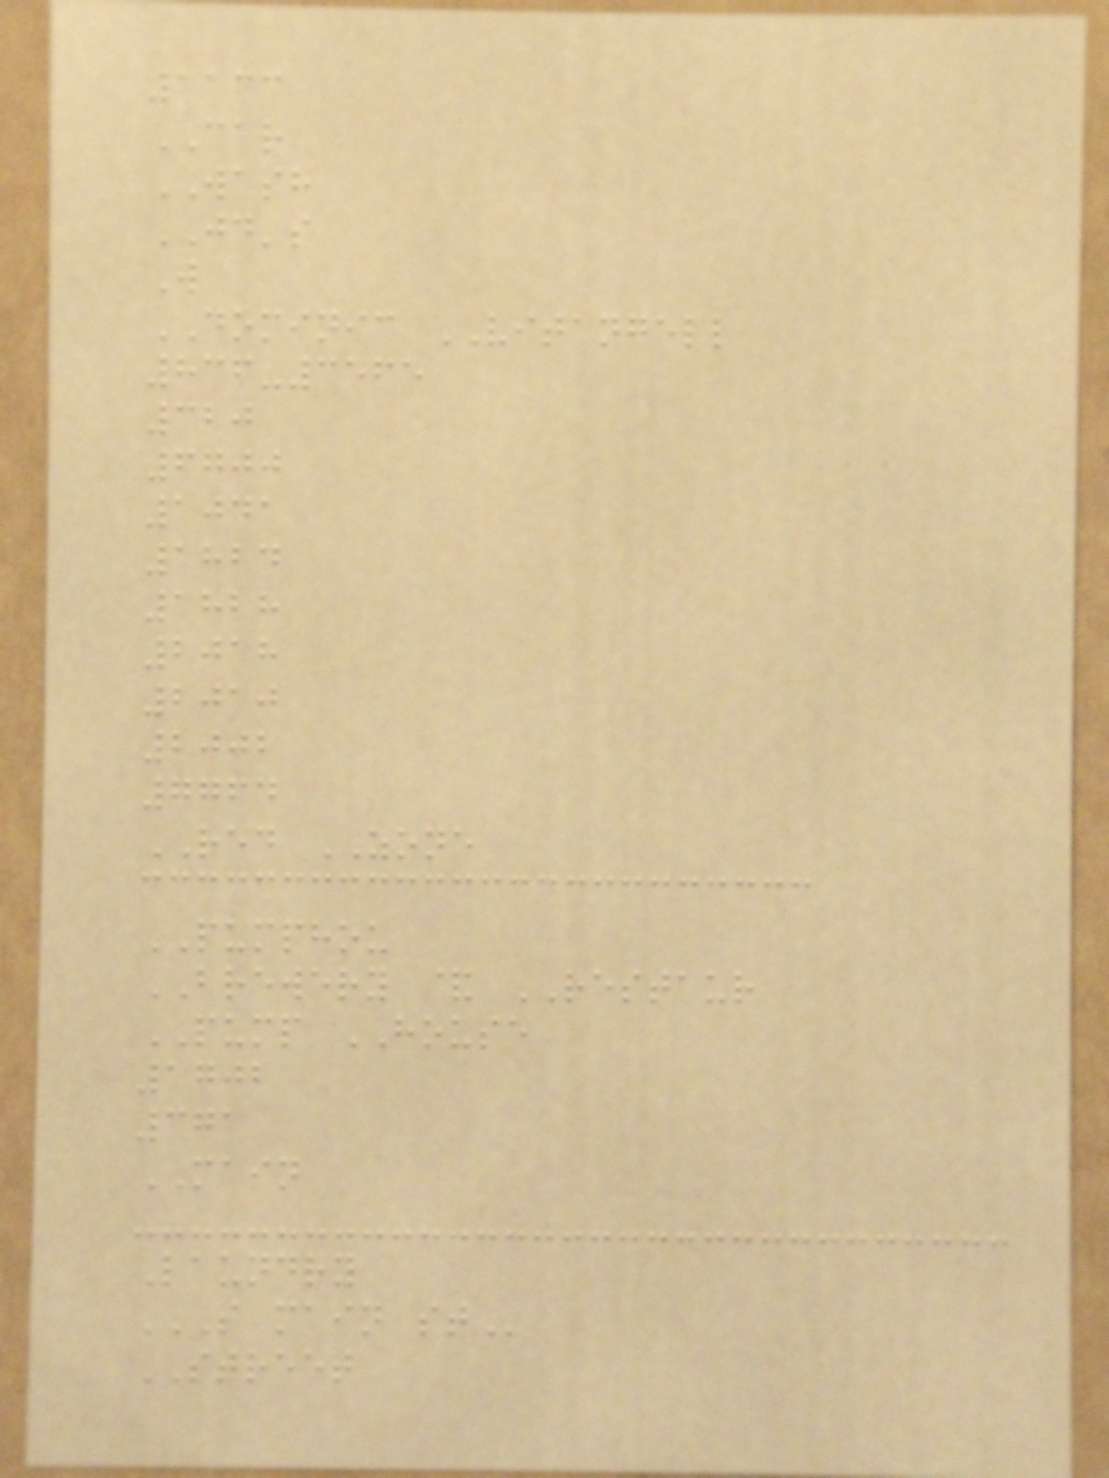1133
CAR
WASH
JD's
W
DOMINIC VITANGELL
836-3565
320
6700
1041
1824
1828
2018
2010
2002
7764
RED ZONE
PUMPHOU
BREWERY & RESTAUR
PUMP HOUSE
1702
371
MAIN
Laundry
S MAIN ST
STREET
